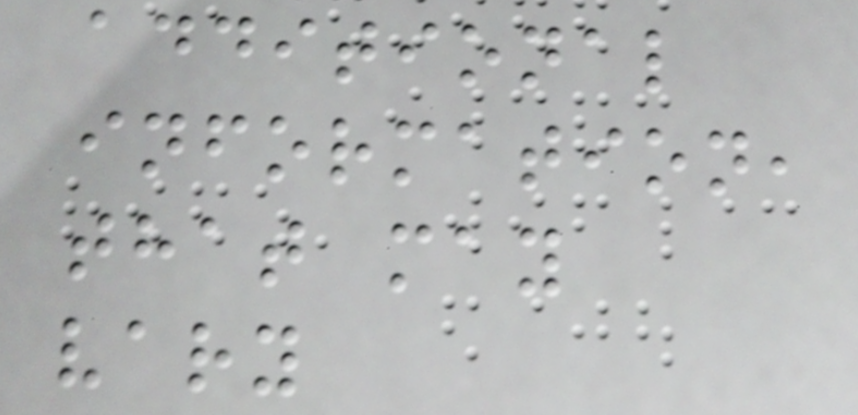additional
information,
that may
vary
